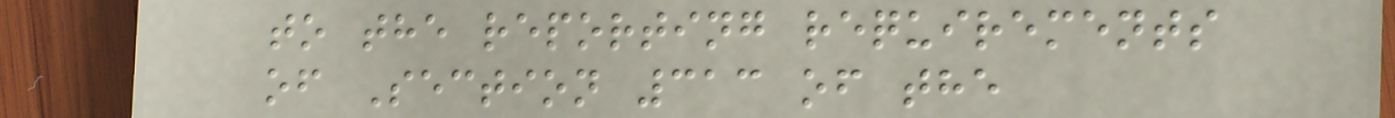to the reporting requirements
of Section 313 of the
